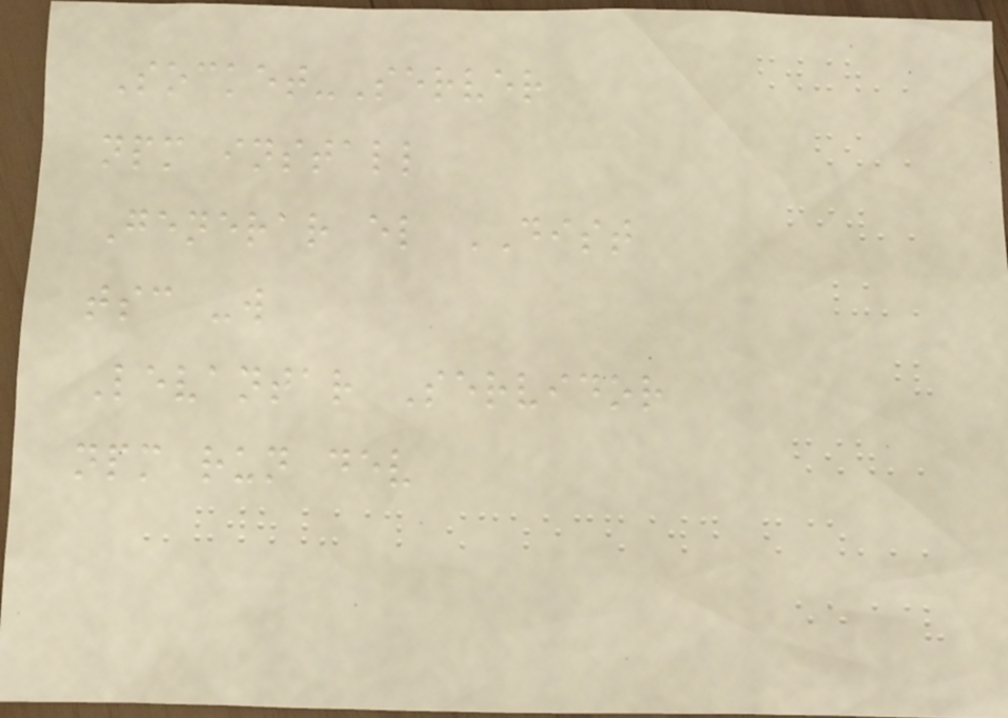Socket-Server
npm install
Generar el DIST
tsc -w
Levantar Servidor
npm run dev
